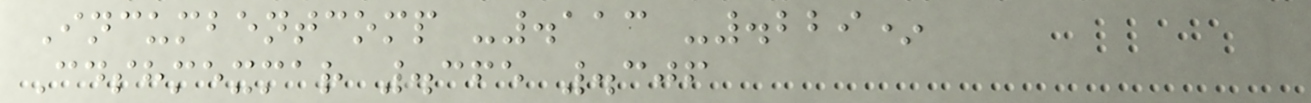Incumbentcomp -.113 -.229*
Cdshmexmar .365 .306
